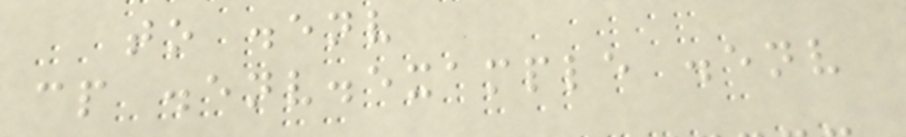to .env
cp .env.example .env
